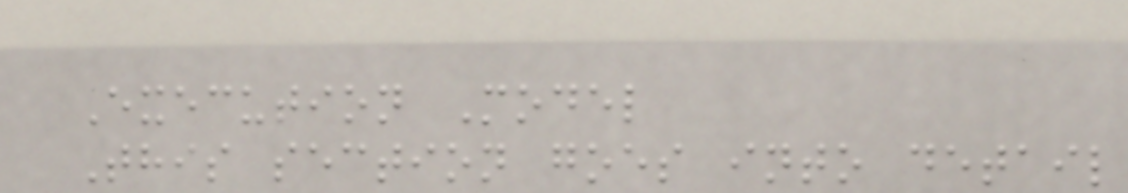Execution Model
This section goes into detail
